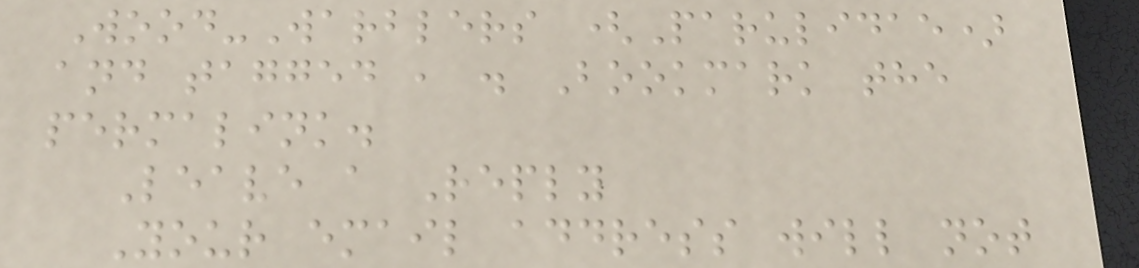Wood-Warblers (Parulidae)
and tagged , . Bookmark the
permalink.
Leave a Reply
Your email address will not
